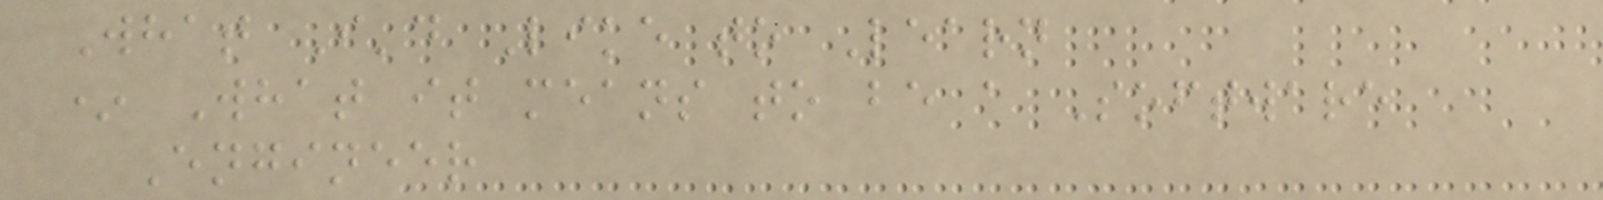What I'd Like to Learn
* What it means to be a Software
Engineer
